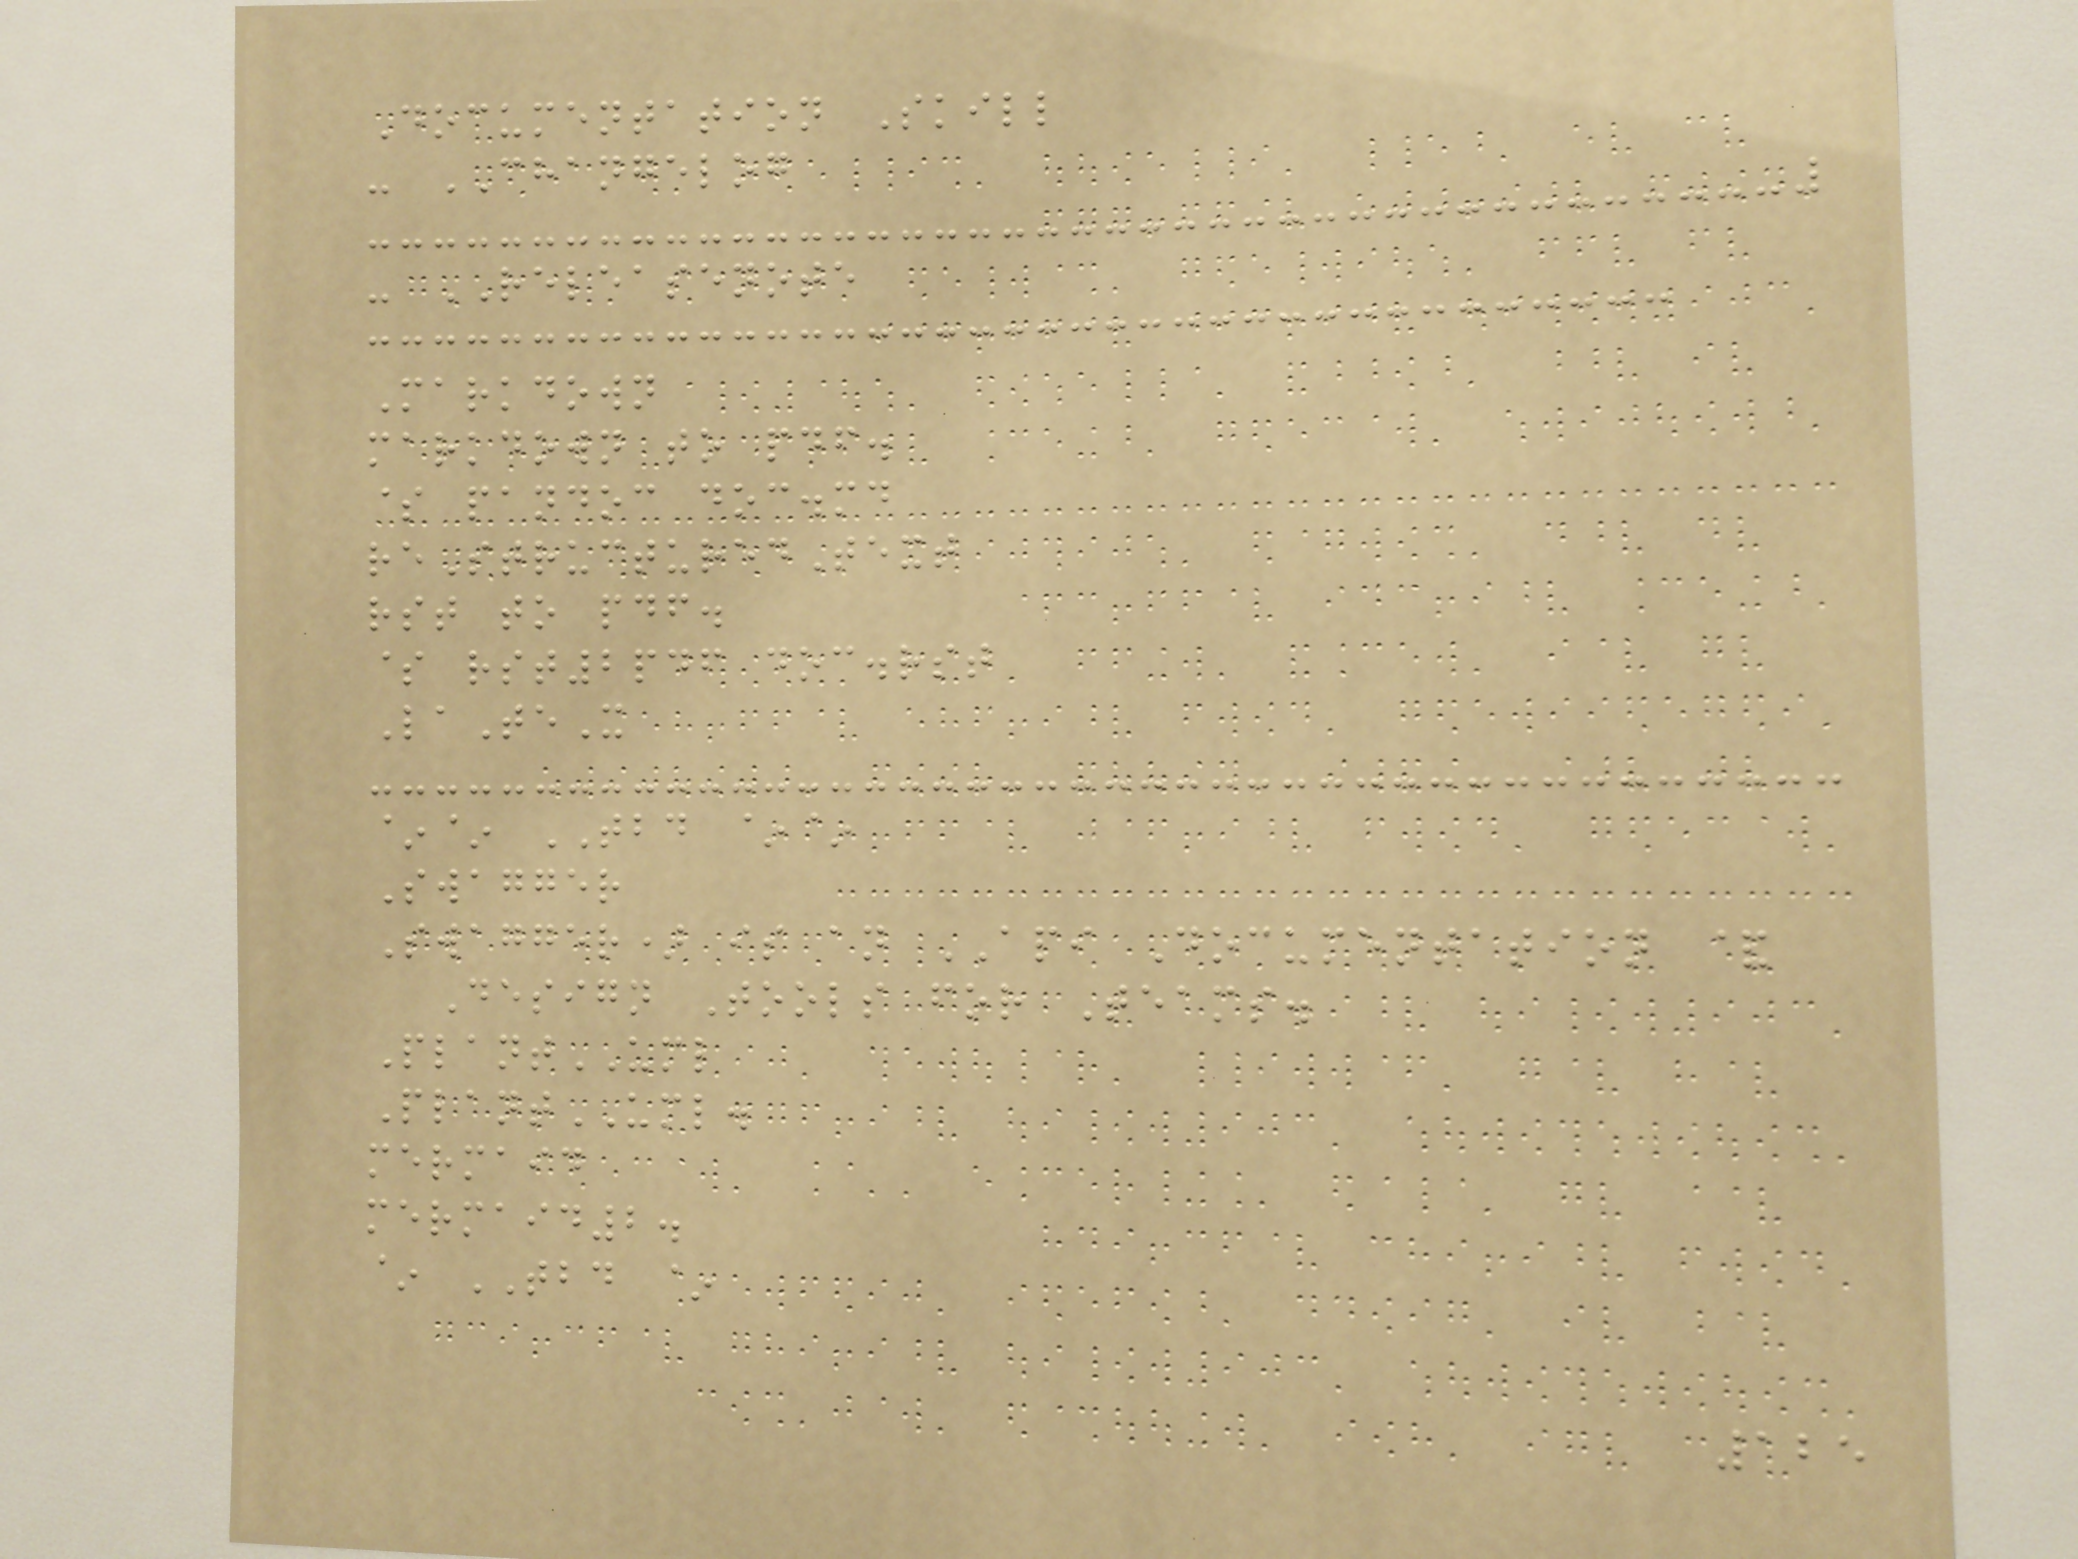Documentation Skill
- CHANGELOG
- RELEASENOTE
Markdown
markdown to pdf.
$ pandoc doc.md
reStructuredText
rst to pdf.
$ rst2pdf doc.rst
LaTeX
~~ TBD ~~
Swagger
Swagger) is an API Documentation &
Design Tools for Teams.
PlantUML
PlantUML.
mermaid
mermaid2.
~ TBD ~
125
